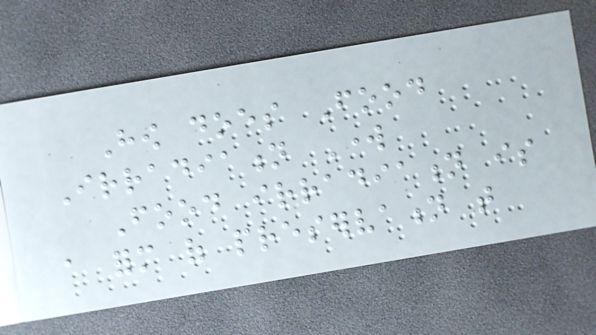How does Food
Irradiation Work
Food irradiation is
a form of preservation that
